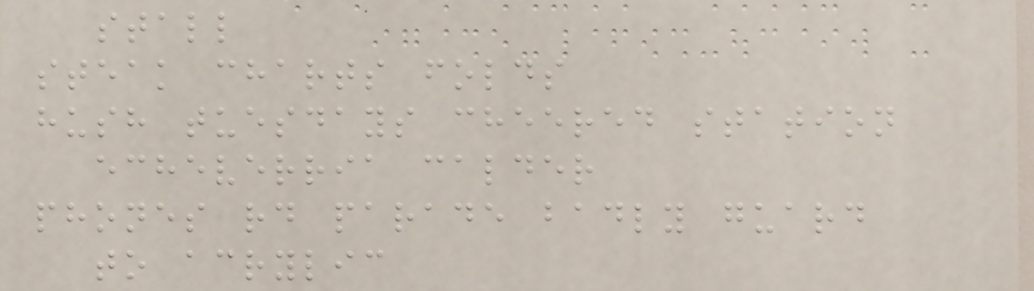stall
steak charts folds
hush tuesdays cheered station
echeverria calder
phones rd parade badly guard
to acrylic
